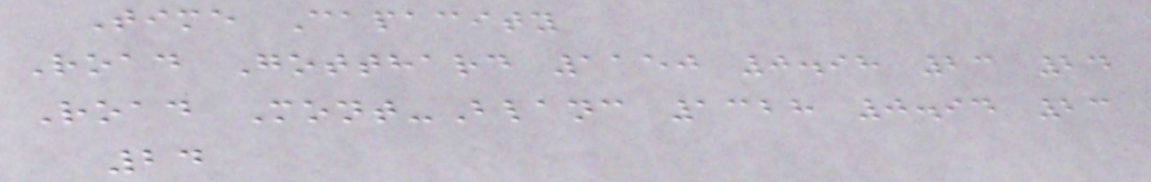Time Capacity
Road Gotthard 1150 0.98 23 24
Road Mont-Blanc 1328 0.94 23
24
